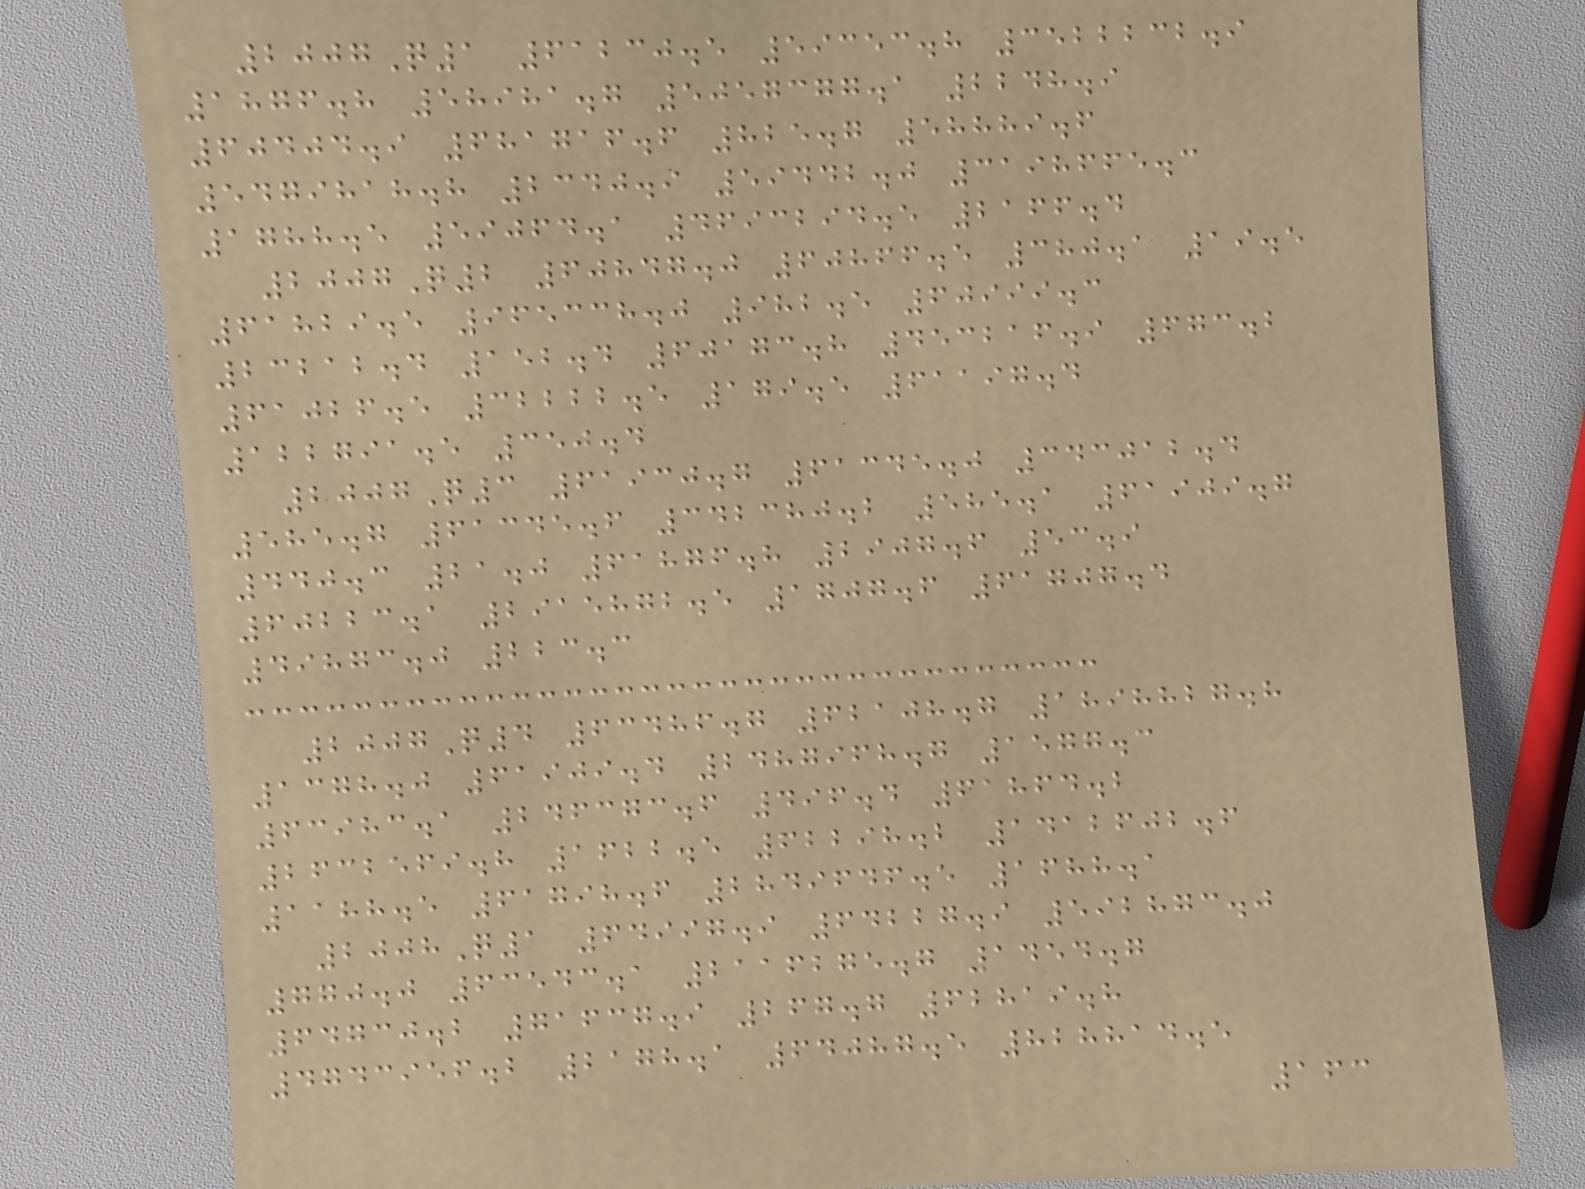2007Q1 61230.5 59353.8 3522232.9
1876.8 58981.7 5057377.1 2248.9
60404.9 681716.6 825.7 58889.6
5479818.8 2340.9 59442.0 3198665.3
1788.5 59064.1 4693294.5 2166.4
2007Q2 60847.0 60866.5 380.1 19.5
61829.5 965338.0 982.5 60999.3
23212.4 152.4 60173.8 453216.9 673.2
61026.5 32222.5 179.5 61197.4
122791.5 350.4
2007Q3 61930.7 61345.0 343012.4
585.7 61345.6 342380.2 585.1 61909.7
440.3 21.0 61876.8 2907.6 53.9
60223.1 2915872.5 1707.6 61707.4
49873.0 223.3
2007Q4 63486.7 62108.7 1898827.8
1378.0 61909.4 2487968.7 1577.3
63983.1 246373.6 496.4 61864.2
2632569.8 1622.5 62298.2 1412602.6
1188.5 61798.6 2849646.5 1688.1
2008Q1 64997.9 64227.9 592873.0
770.0 63543.1 2116275.7 1454.7
64730.2 71637.9 267.7 62819.8
4743956.2 2178.1 64087.5 828814.5
163
